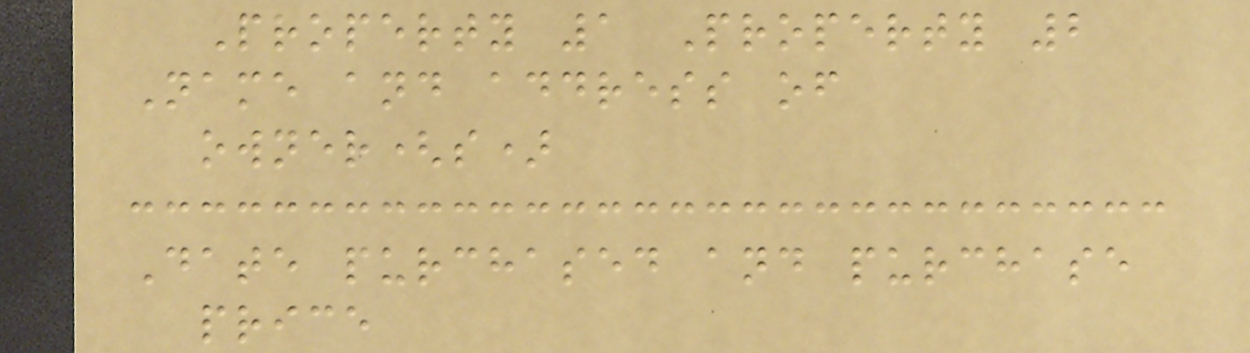Property 1 Property 2
Name and address of
owner(s)
Date purchased and purchase
price
